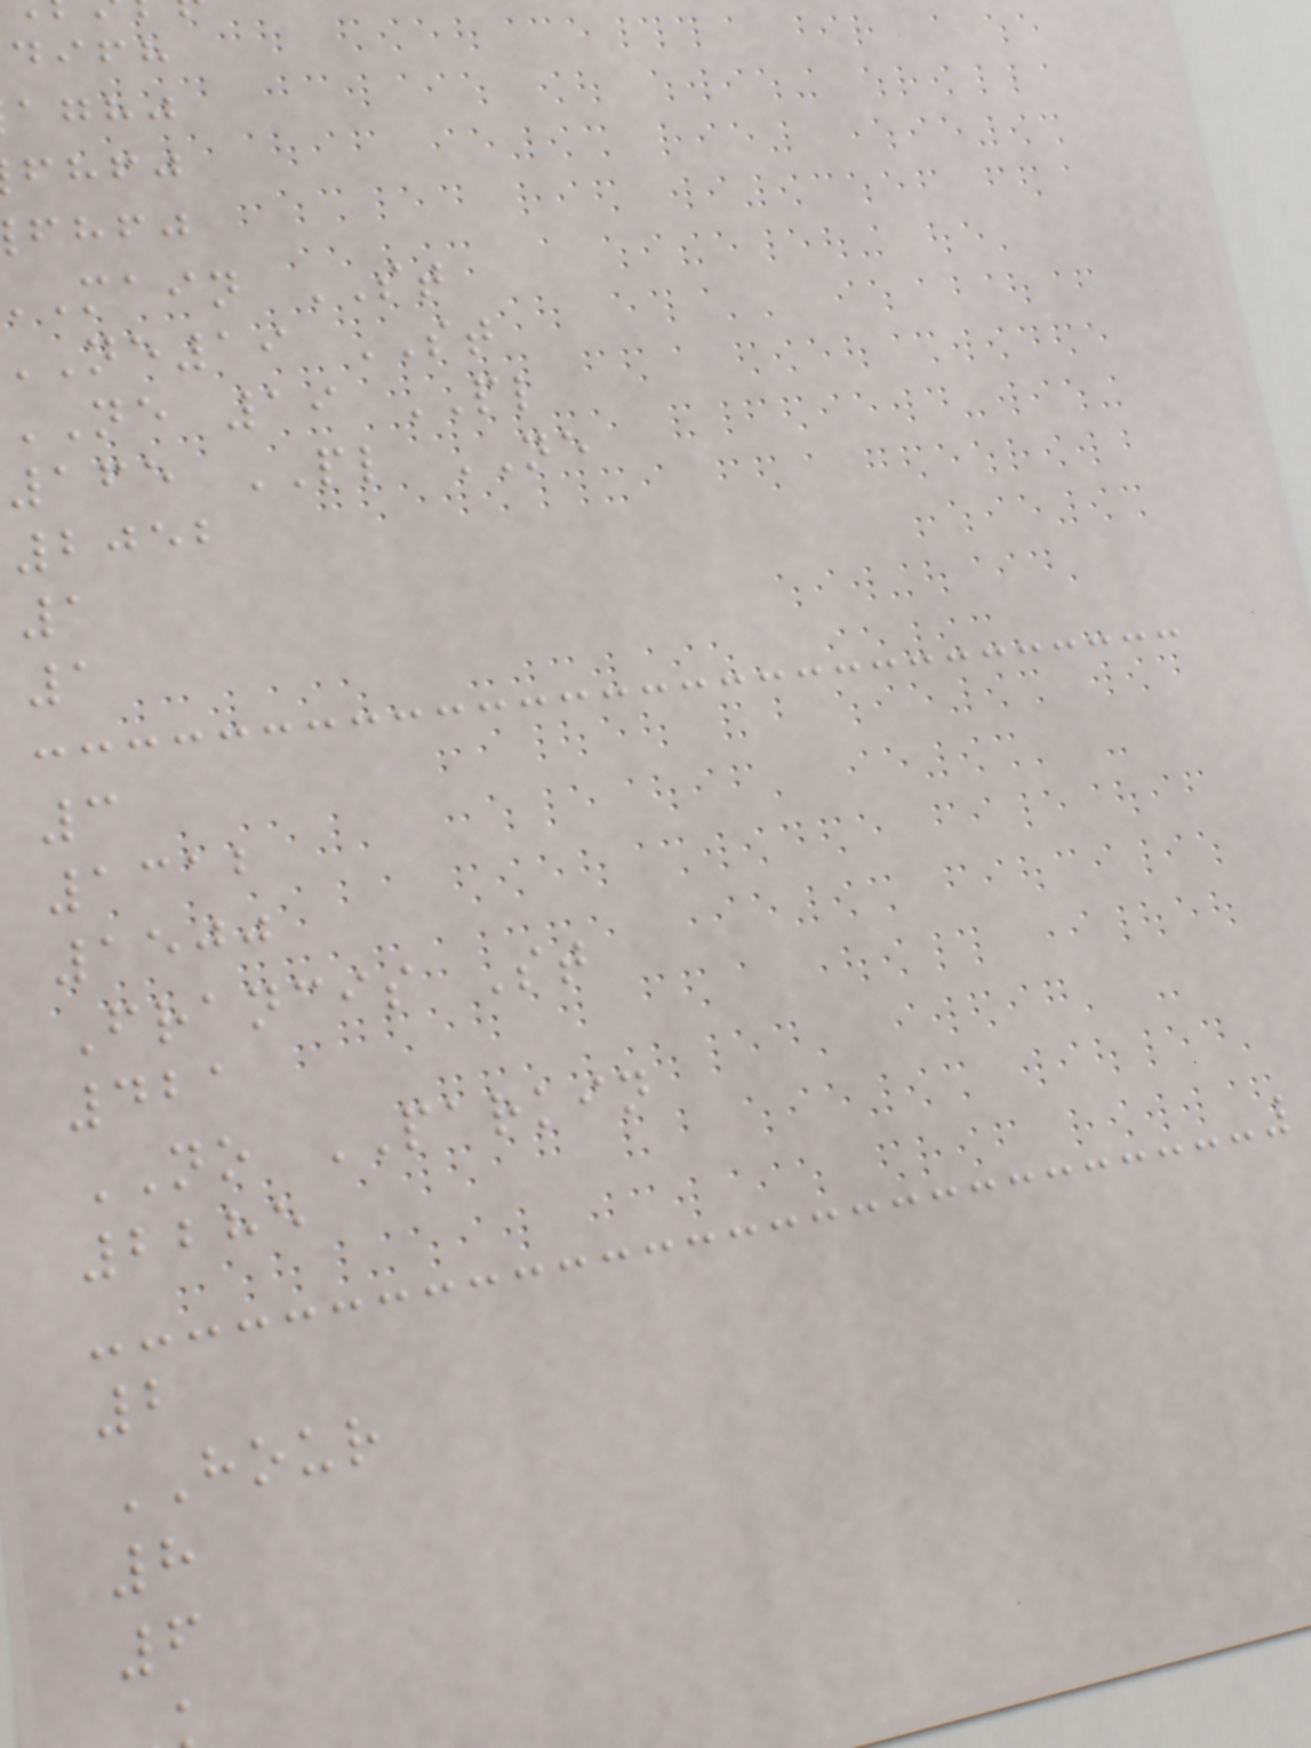difh
aghj
fhfj
fhfj
main ST
ne19 ST
NE 19 PL
165 PL NE
2052
1
1
3
1312
1500
Francis St
421
NO PARKIN
2285
2
HOUR
8
6
